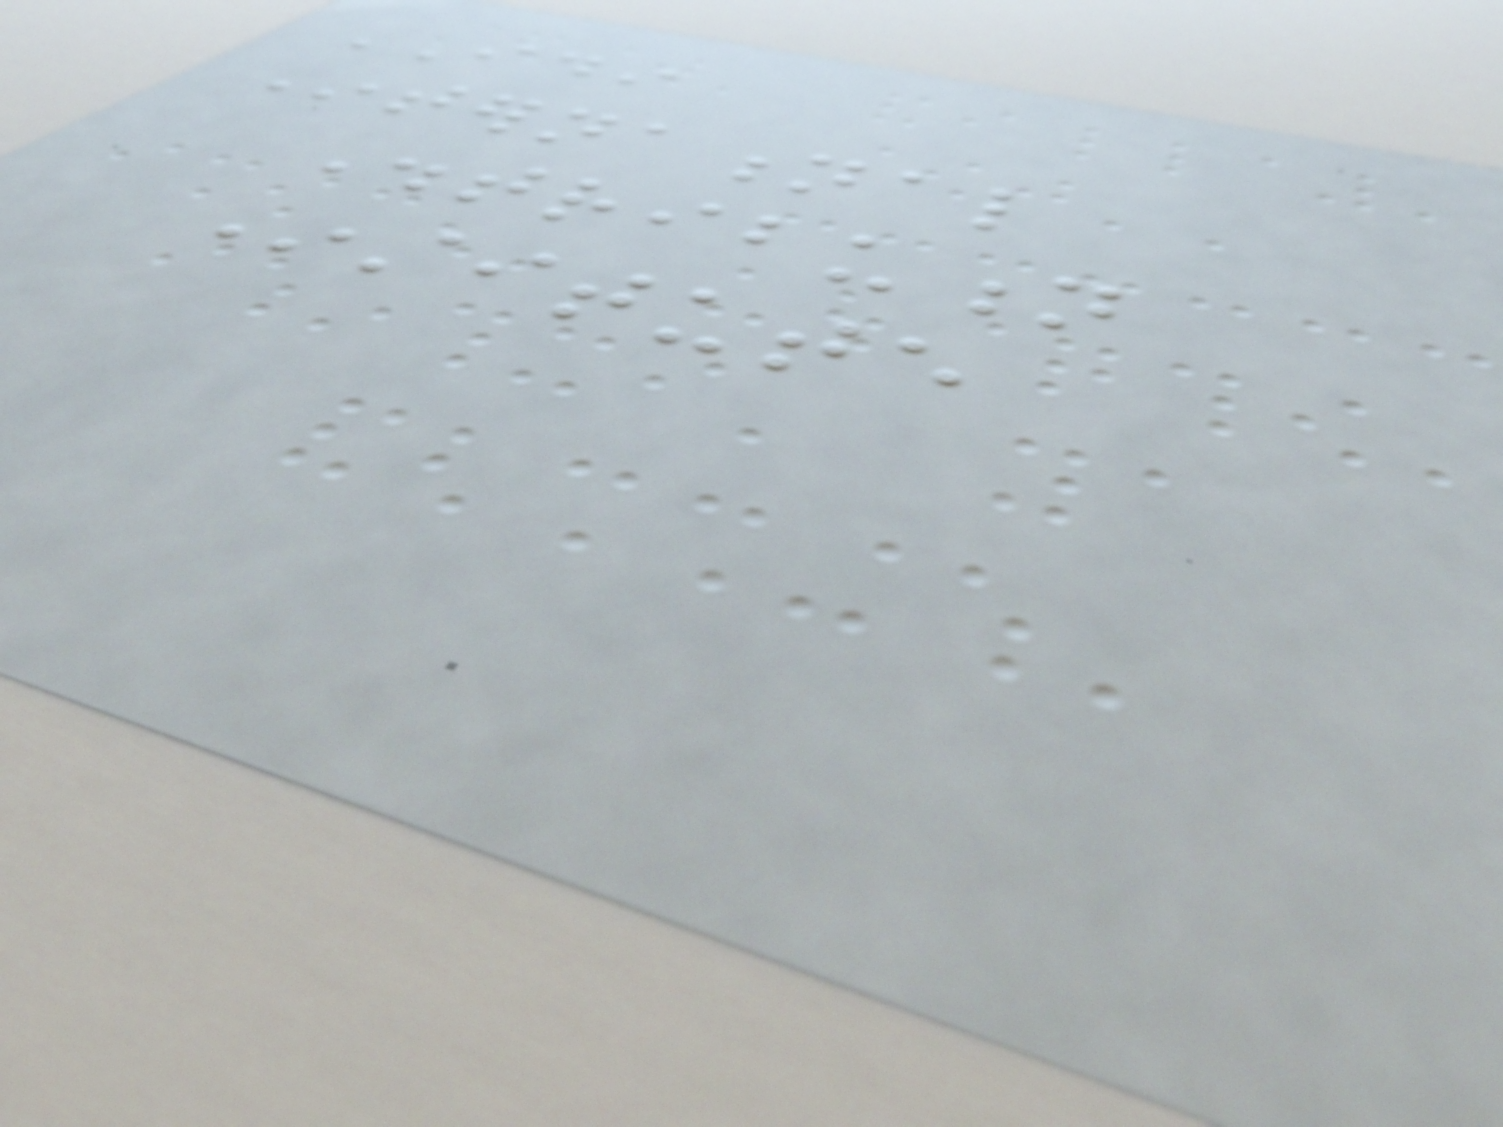IDI
International
Distribution
Institute
